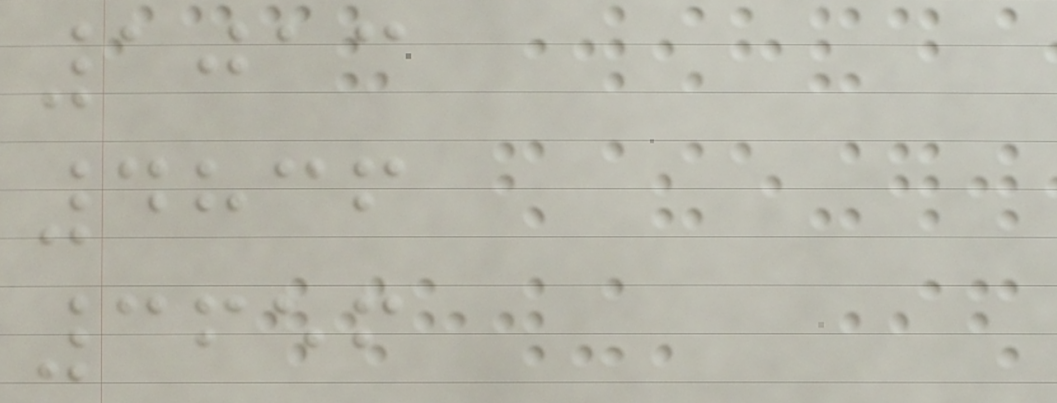1013
4836
3656
